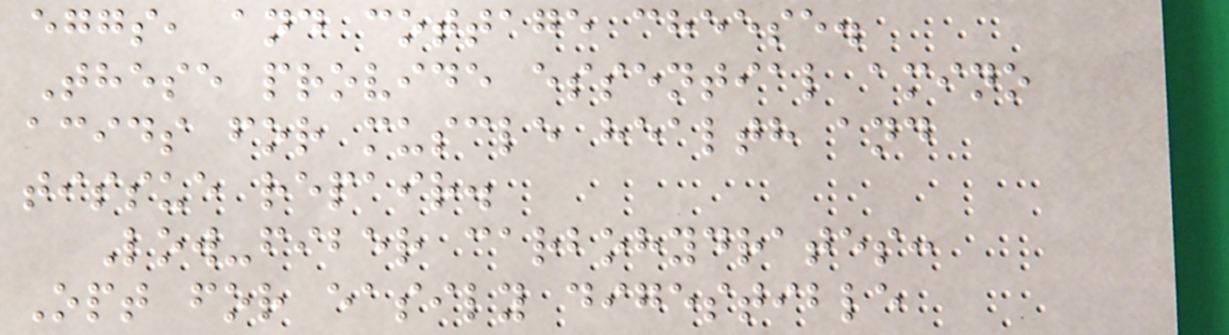eggs, and cottage cheese.
These provide essential amino
acids for muscle health and
tissue repair.
Low-fiber carbohydrates:
Opt for easily digestible
